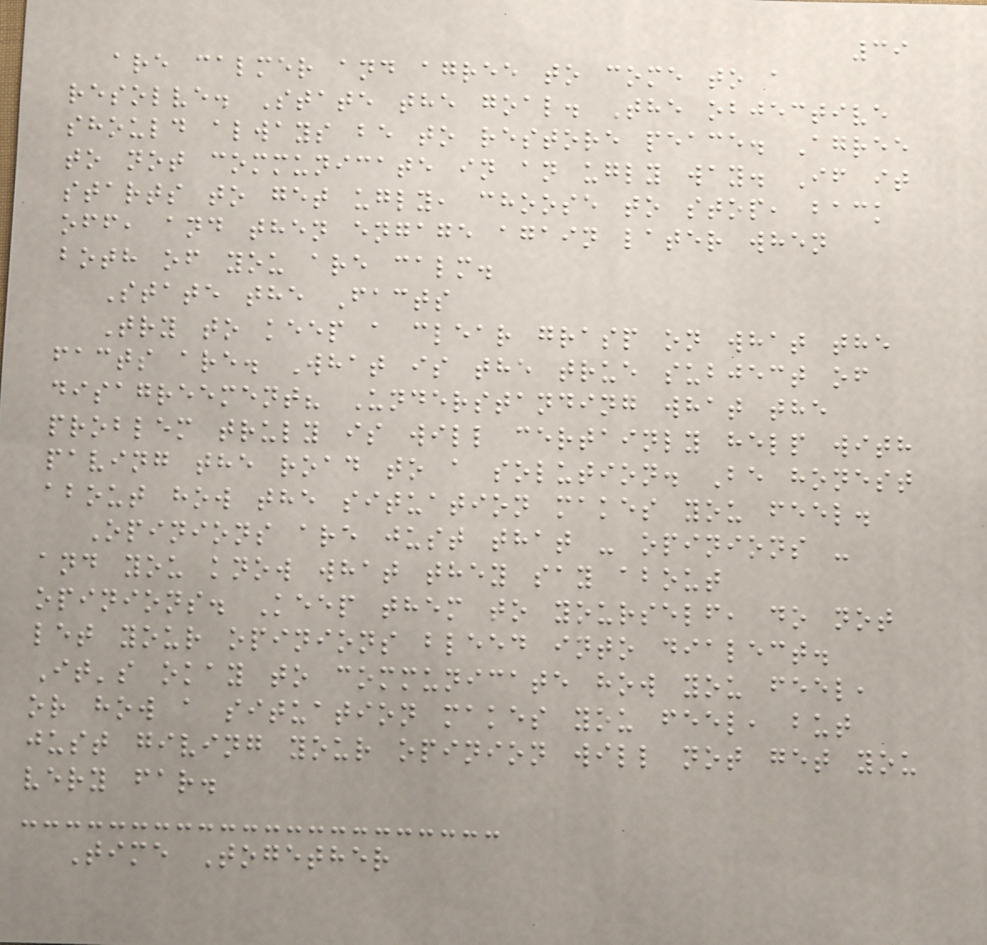39
are calmer and agree to come to a
resolve. State the goal. The objective
should always be to restore peace. Agree
to not communicate in an ugly way. If it
starts to get ugly, choose to stop, back
off, and then engage again later when
both of you are calm.
State the Facts
Try to keep a clear grasp on what the
facts are. What is the true subject of
disagreement? Understanding what the
problem truly is will certainly help with
paving the road to a solution. Be honest
about how the situation makes you feel.
Opinions are just that - opinions -
and you know what they say about
opinions. Keep them to yourself, do not
let your opinions bleed into dialect.
It's okay to communicate how you feel,
or how a situation makes you feel, but
just giving your opinion will not get you
very far.
Time Together
